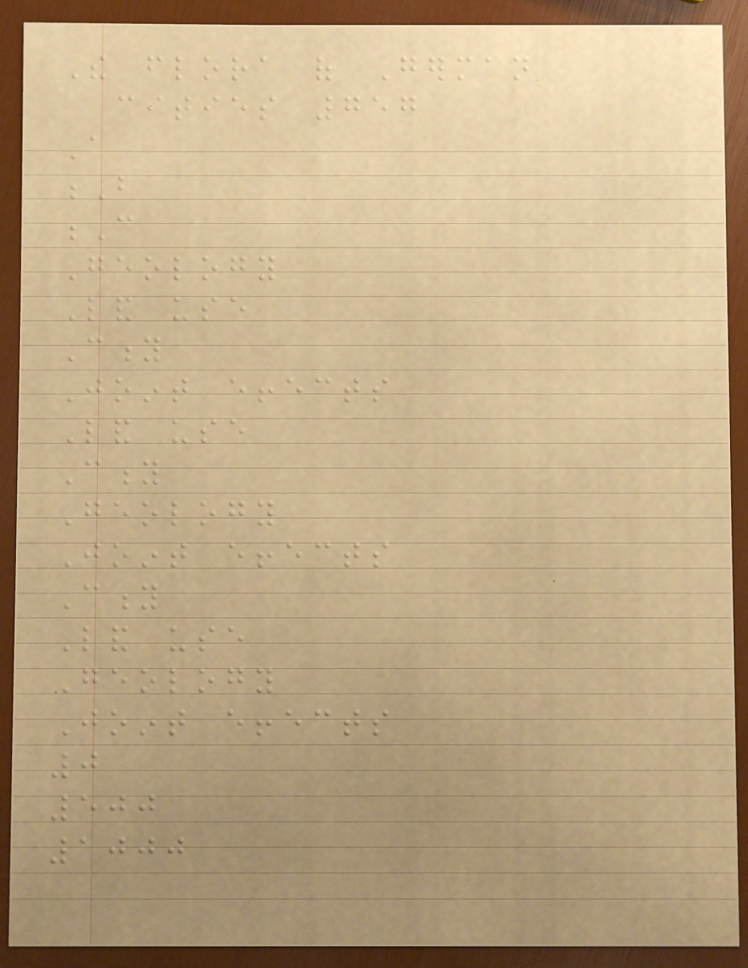The flora of German
cities 757
A
B
C
Geology
Land use
City
Joint effects
Land use
City
Geology
Joint effects
City
Land use
Geology
Joint effects
0
500
1000
